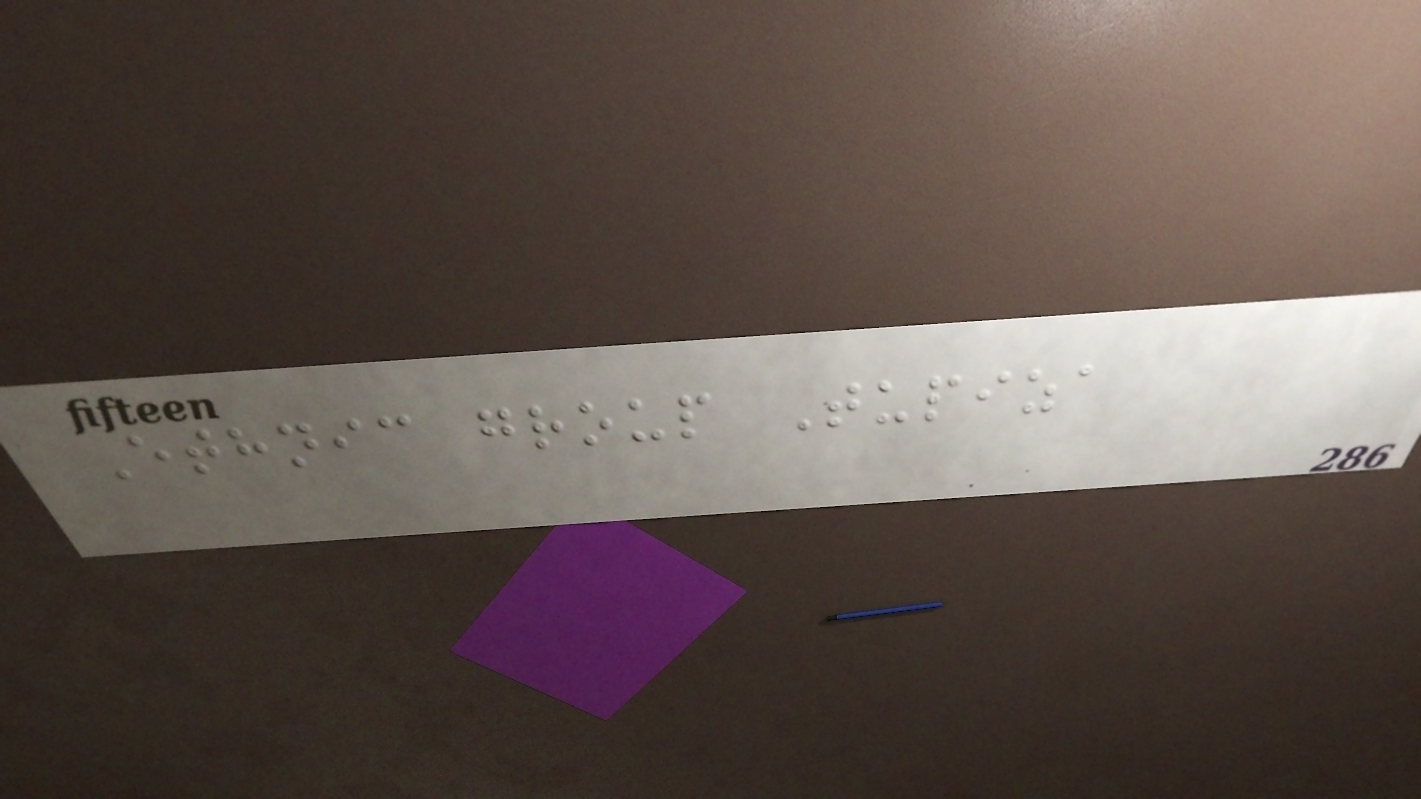Ethnic group Tupiza
